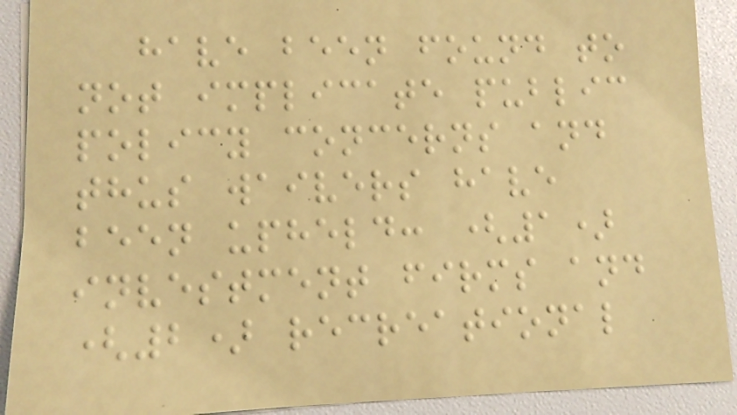have been found to
not implicate public
policy concerns and
thus waivers have
been upheld: (1)
investment firms and
(2) recreational
